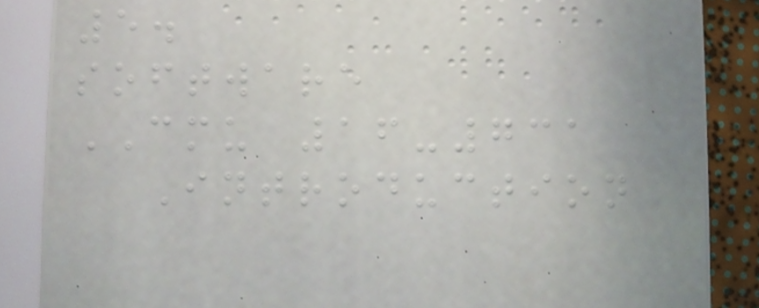5.
software
CMU 16-731
Introduction
